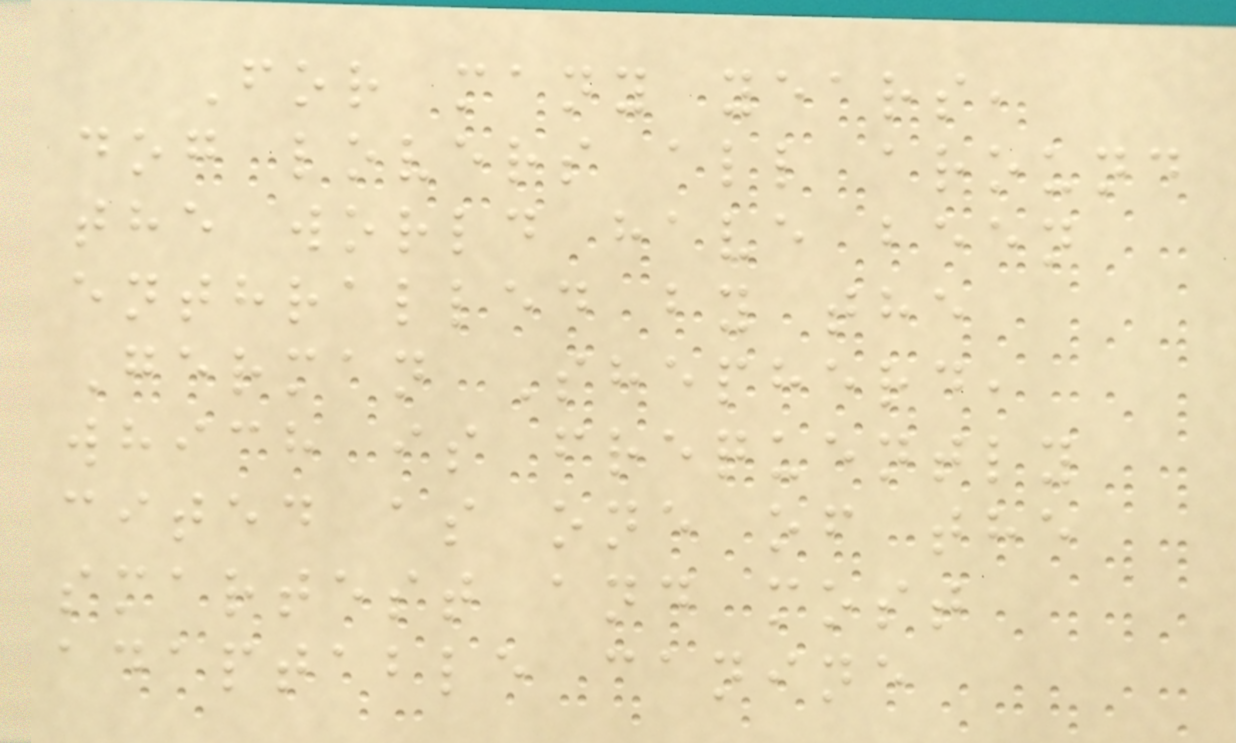For many years,
dog lovers all around
the world have been
enthralled by the
German Shepherd,
which is frequently
cited as one of the
smartest and most
adaptable canine
